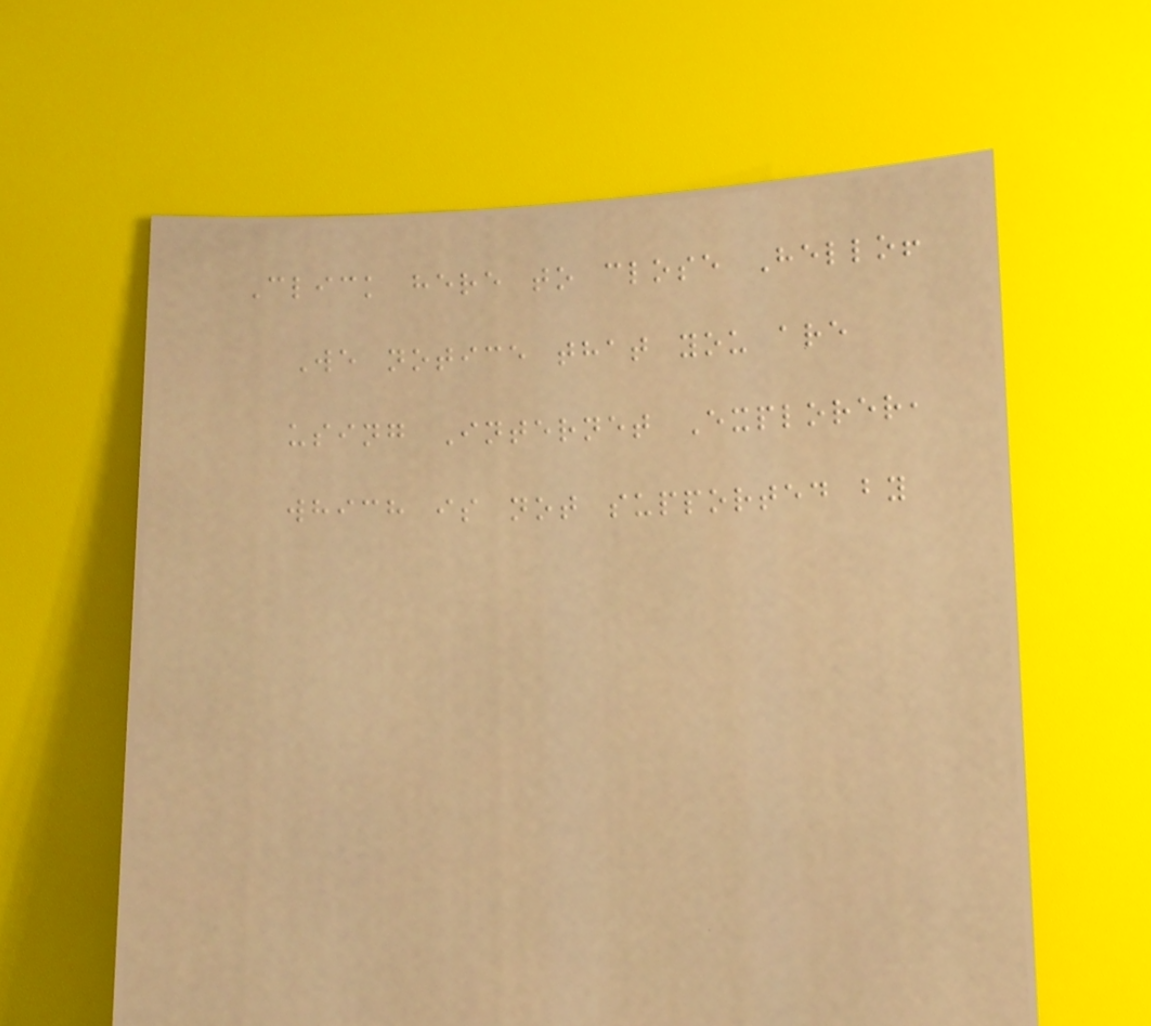Click here to close Hello!
We notice that you are
using Internet Explorer,
which is not supported by
